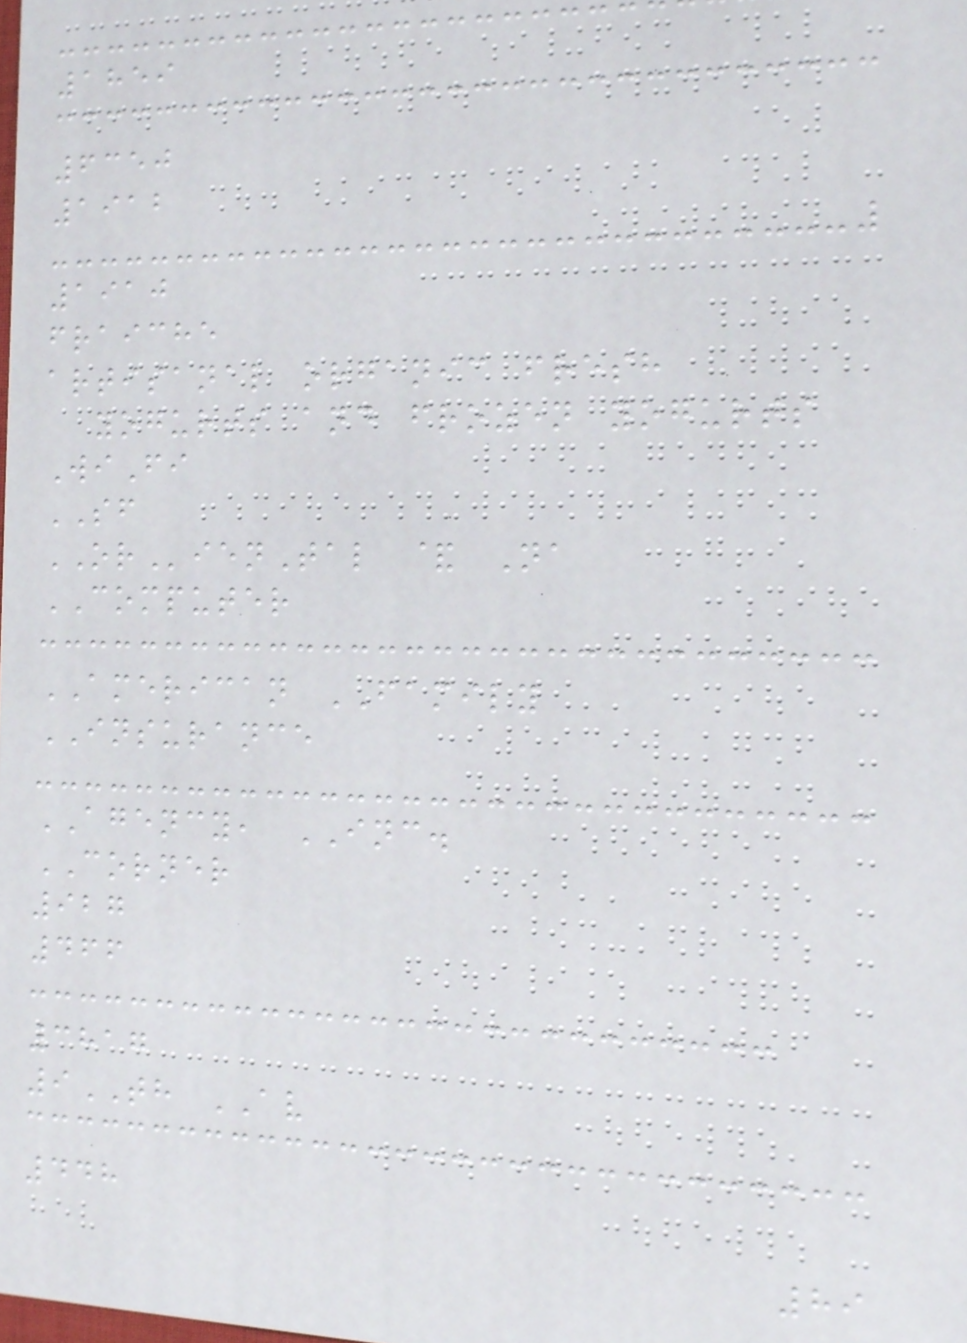1859
6350
1912
1910
fraiche
artisanal organic fresh
yogurts and frozen yogurts
WiFi
SF
ORienTal & Na
COMPUTER
AMERICAN FAMILY
INSURANCE
AGENCY, INC.
CORNER
927
466
3817
9TH AV
448
89
